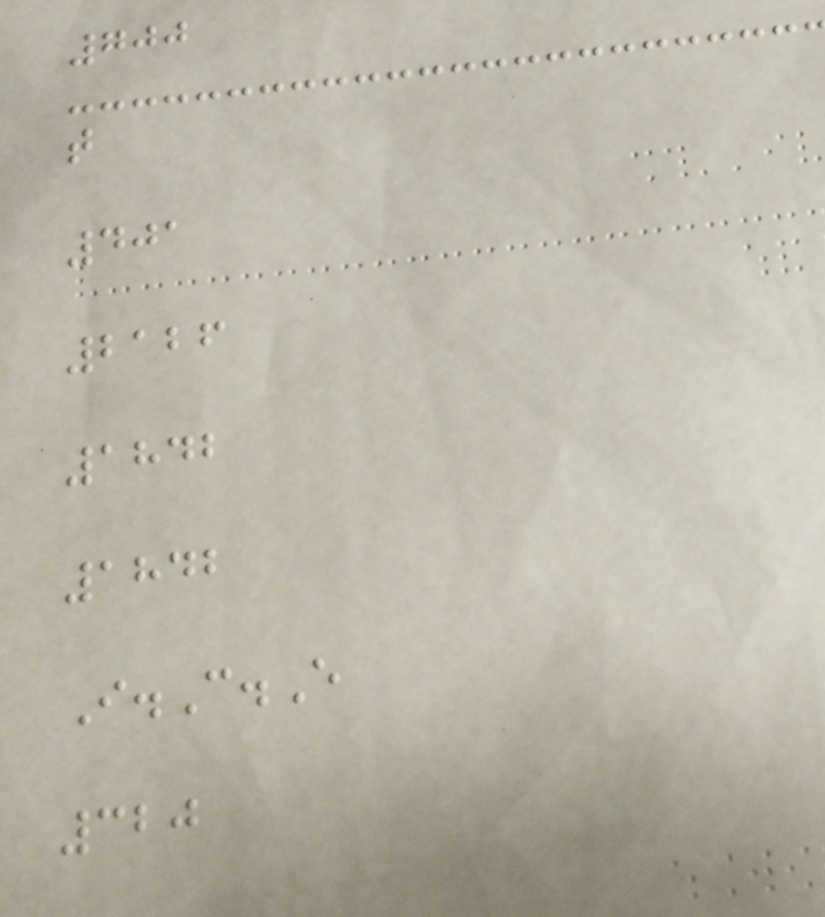700
t
401
2126
1842
1842
I.C.E
320
